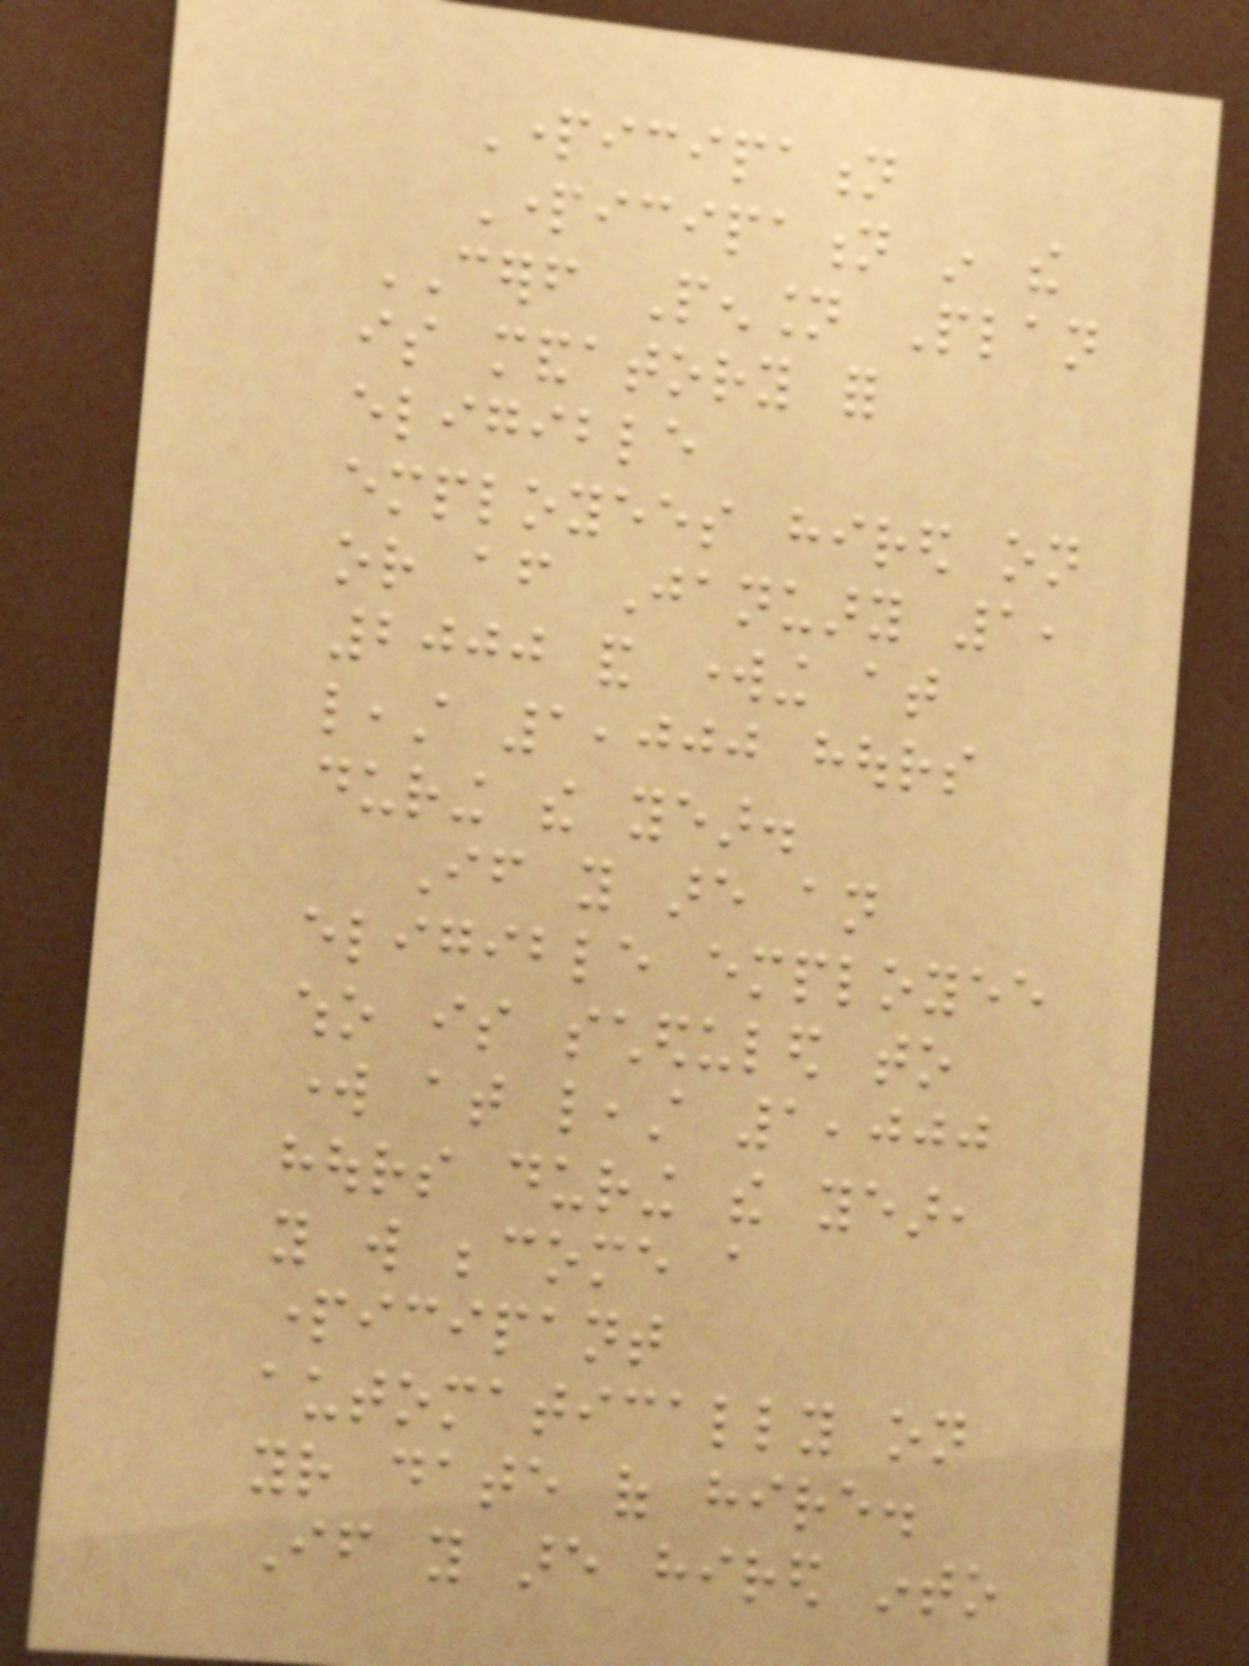Participation
Participation in the
CERF Pension Plan
is mandatory for
eligible
employees hired on
or after January 1,
2000 and working at
least 1,000 hours
during the year.
If you are an
eligible employee
who is scheduled to
work at least 1,000
hours during the year,
you will become a
participant
automatically on
your date of hire.
If you are hired into
